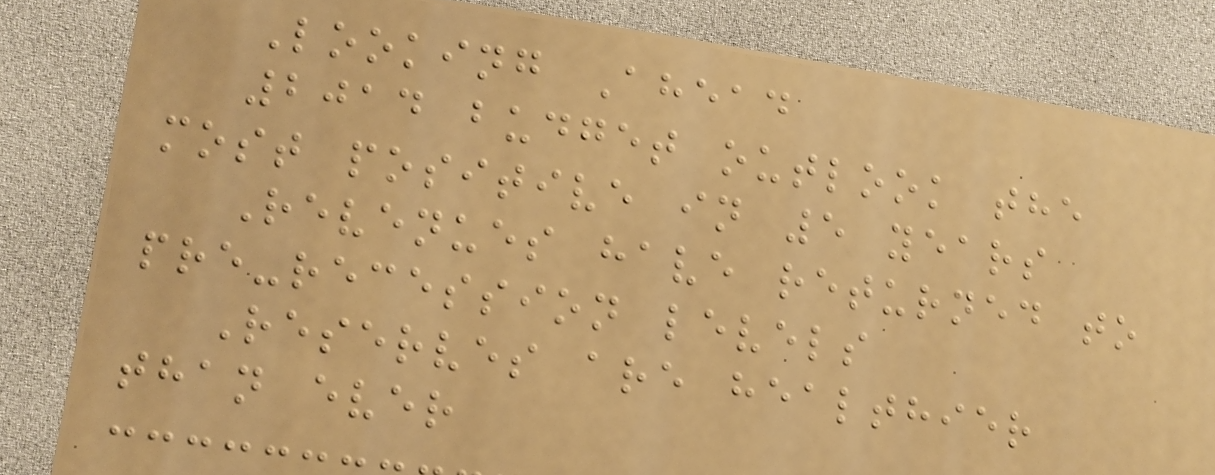Looking Ahead
2014 budget outlook the
most positive in 5 years
Revenues have returned to
pre-recession levels
Reserves are healthier
than ever
